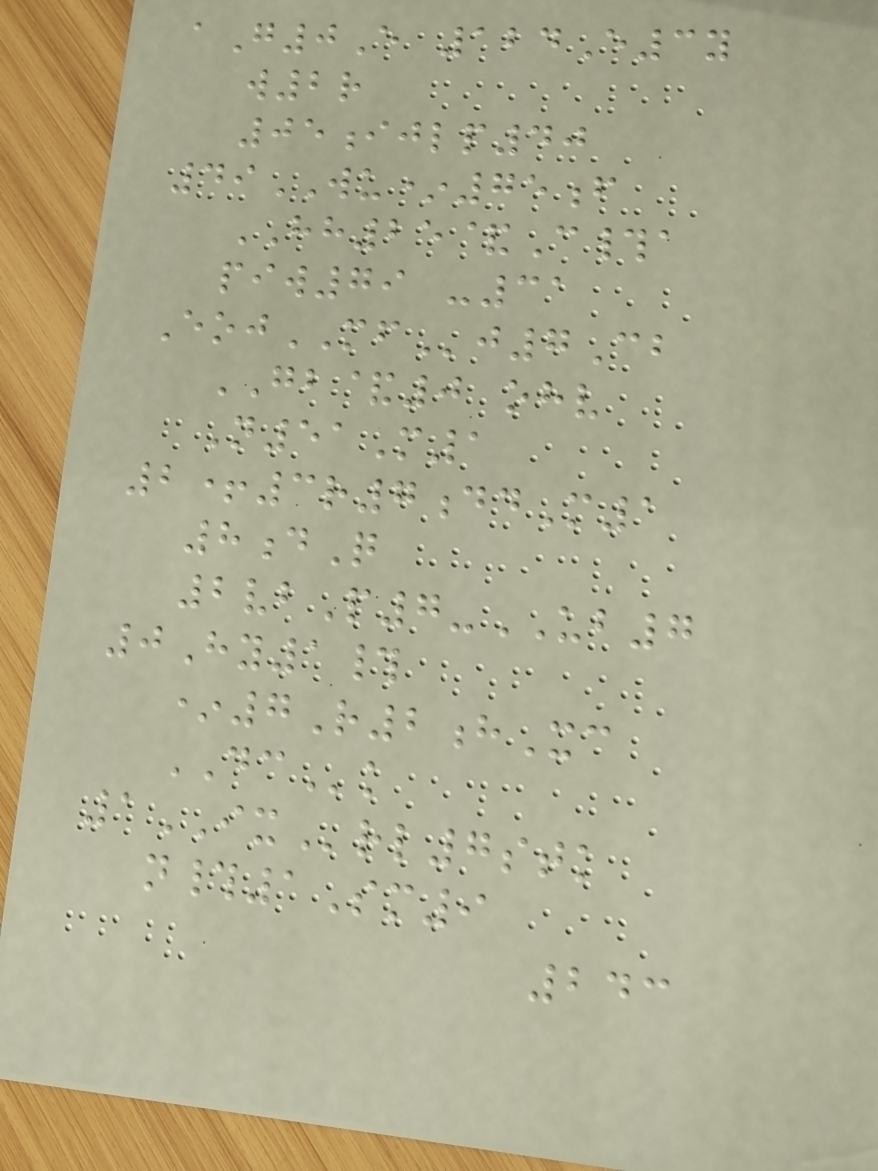aG0E 124E3y
w2r
05ijlp40
49WU*75f
HH25&C#a
piw79 -31
EojMFj7Cb
GB&0 ohv
N51M1
2+3r7ddM1
8dQ
2vbP7-UB7
0Hy1#
*7R2hXc
DCk
1IXrl7stk
n#1Sm9
243
